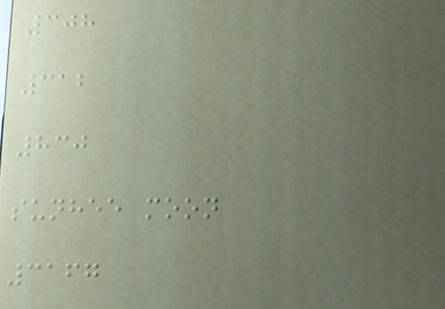308
312
830
sunhee moon
3167
